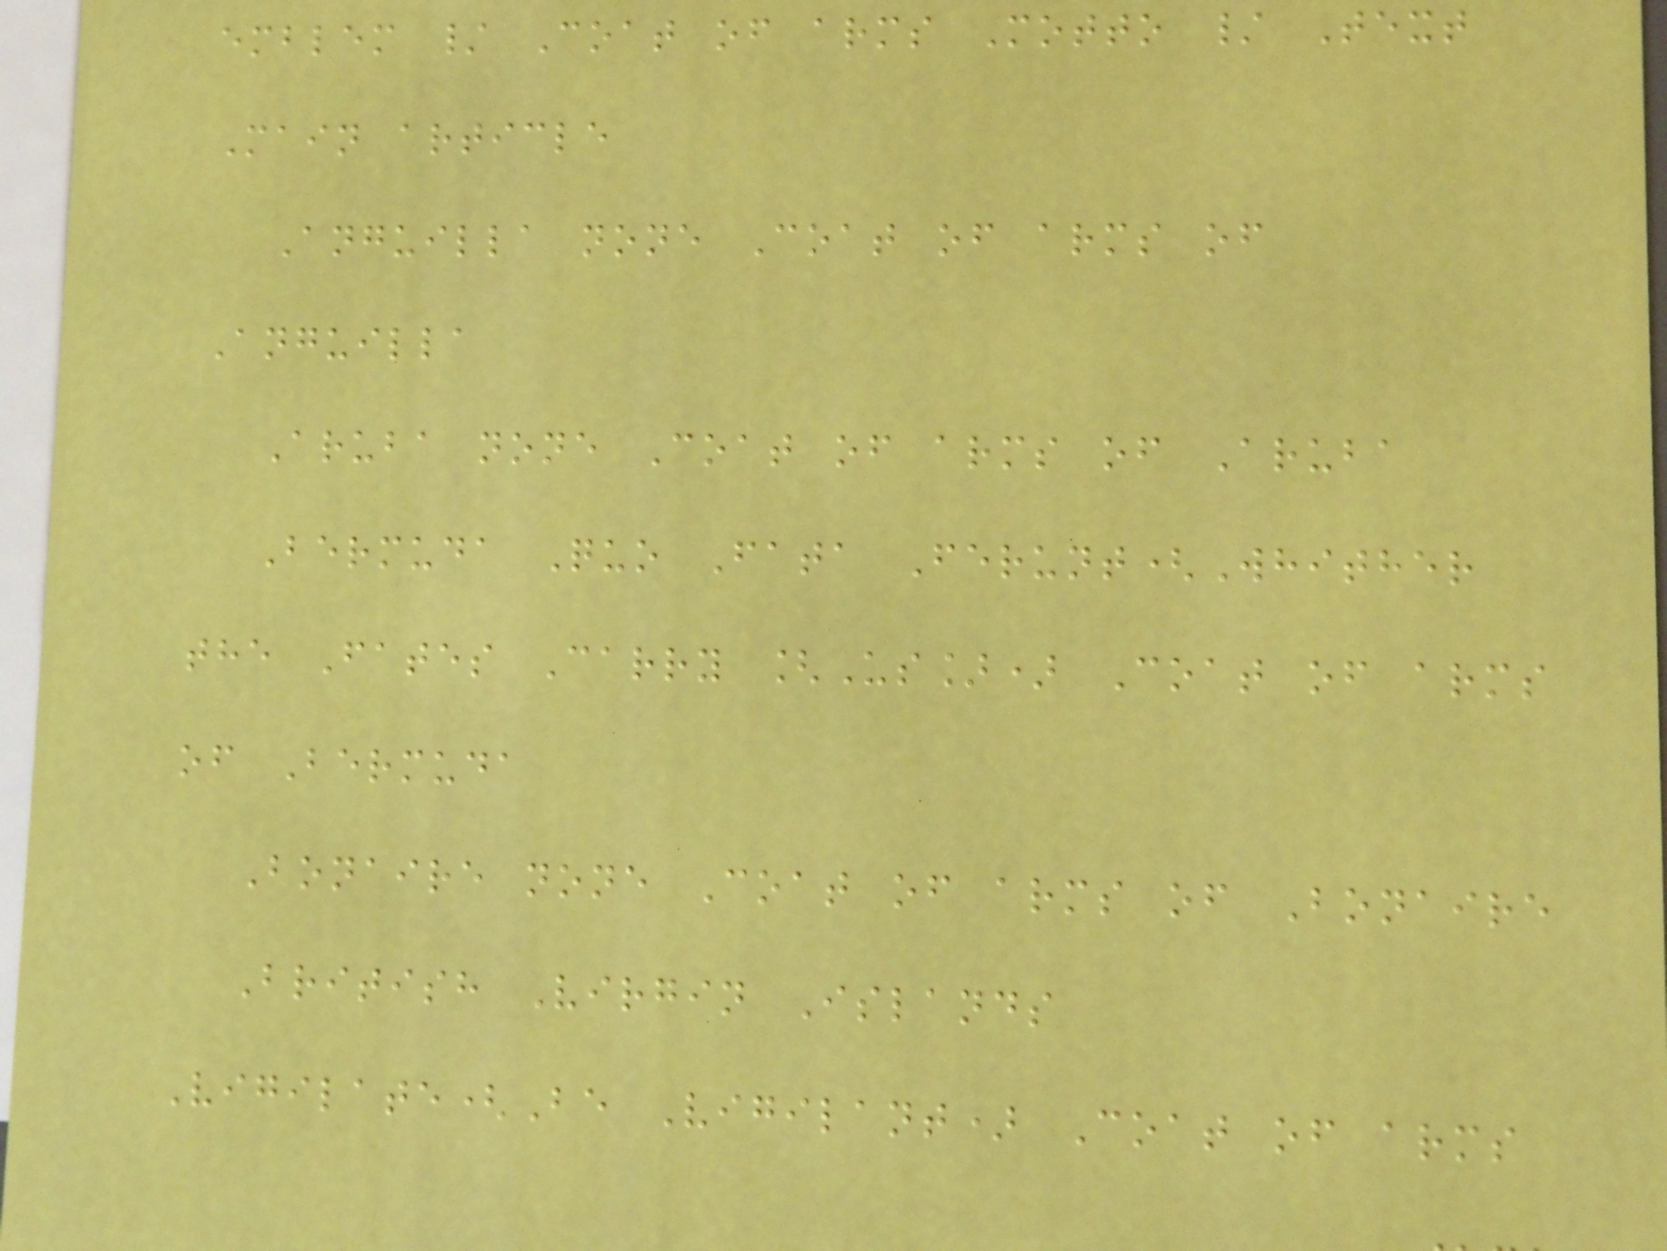emblem / Coat of arms Motto / Text
Main article
Anguilla none Coat of arms of
Anguilla
Aruba none Coat of arms of Aruba
Bermuda Quo Fata Ferunt(Whither
the Fates Carry [Us]) Coat of arms
of Bermuda
Bonaire none Coat of arms of Bonaire
British Virgin Islands
Vigilate(Be Vigilant) Coat of arms
